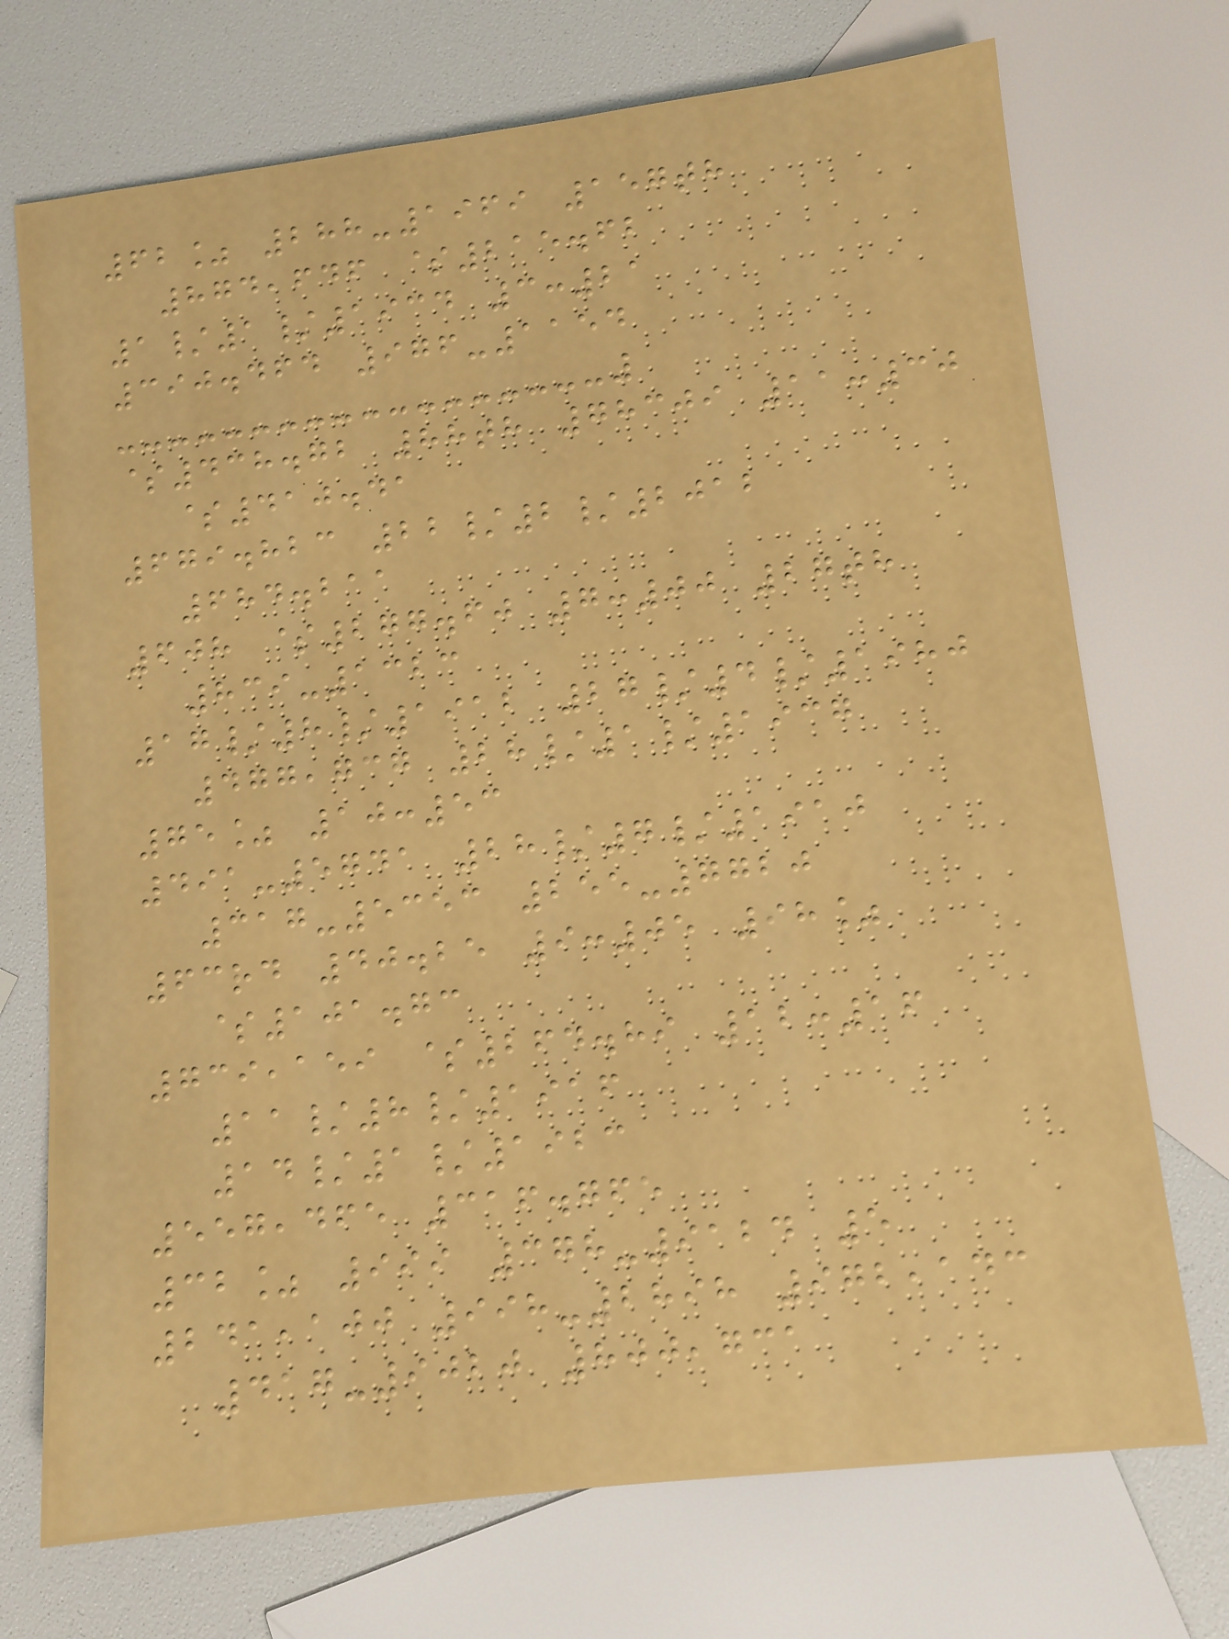62% 288-1969 157th
874,646 $215.62
1/1/1934 3:21
390.464 976-1154
$438.72 88th 78309 11:30
$410.41
679.823 22/2/2012
684.211
608 $277.60 7:00 27th
839-1323
17/8/1912 27/4/1980
477,737 28/1/1937
75% 10:53
491-5741 28/7/1910
317-5353 255-7720
63rd 40.25 9:05 98%
$101.73
739,159 $264.89 12:16
11/8/1916
14/1/1923
557,465 316.765
32% 999 378-9124 5
241,100 998-2898 972,143
417-9020 800,731
